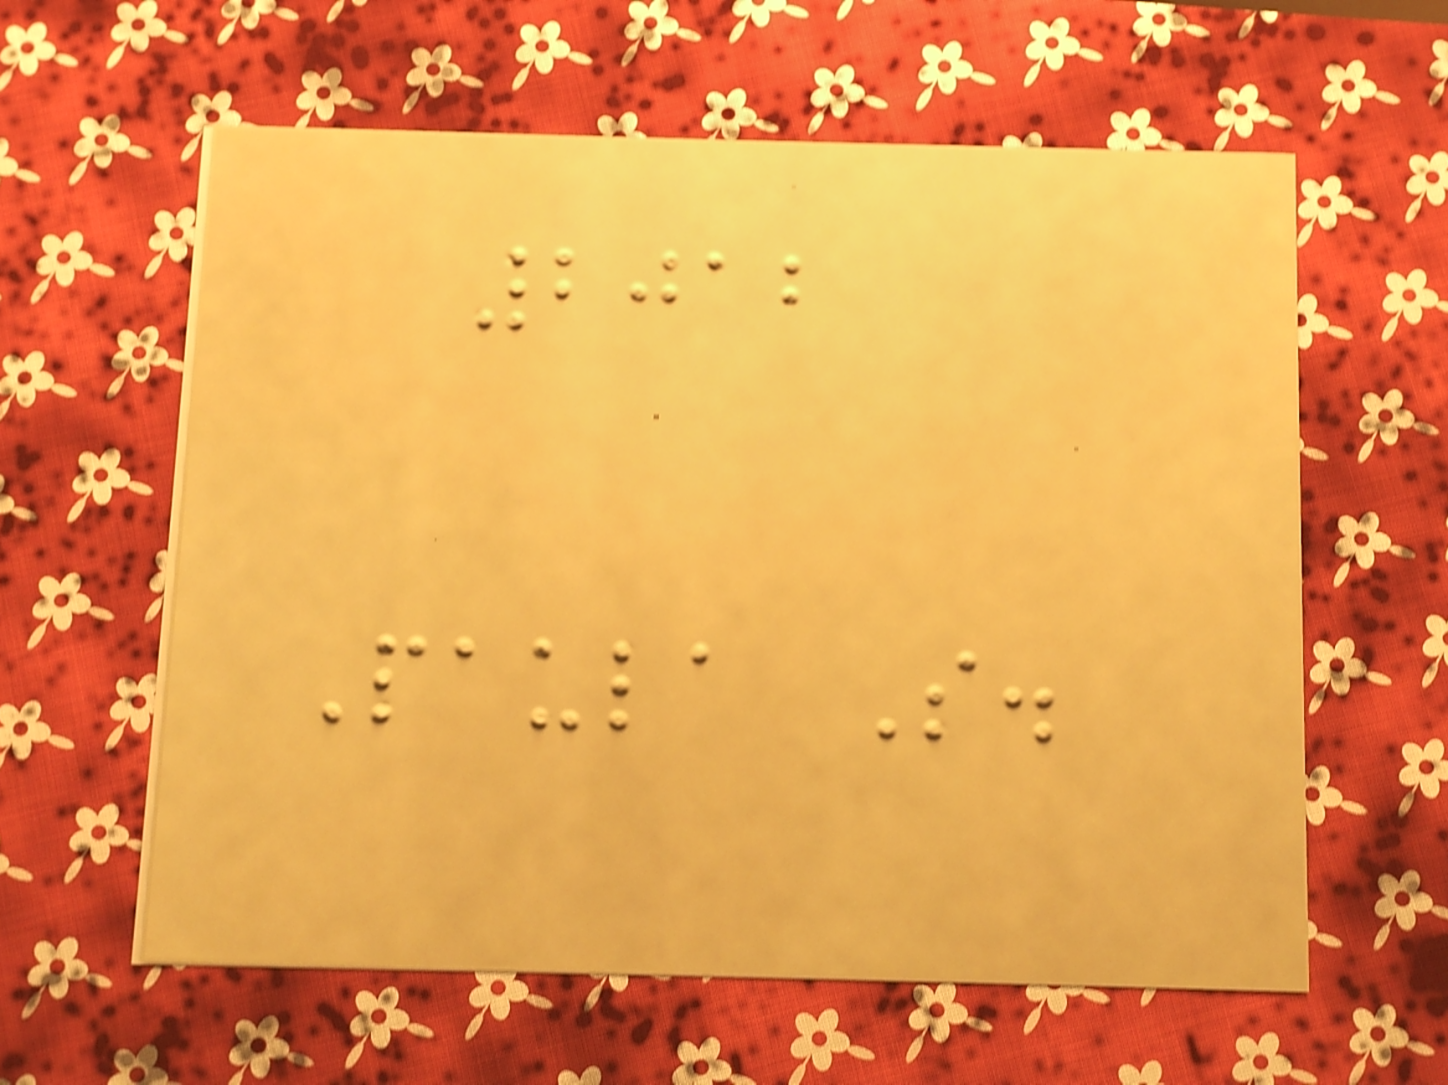2012
Paula S.
